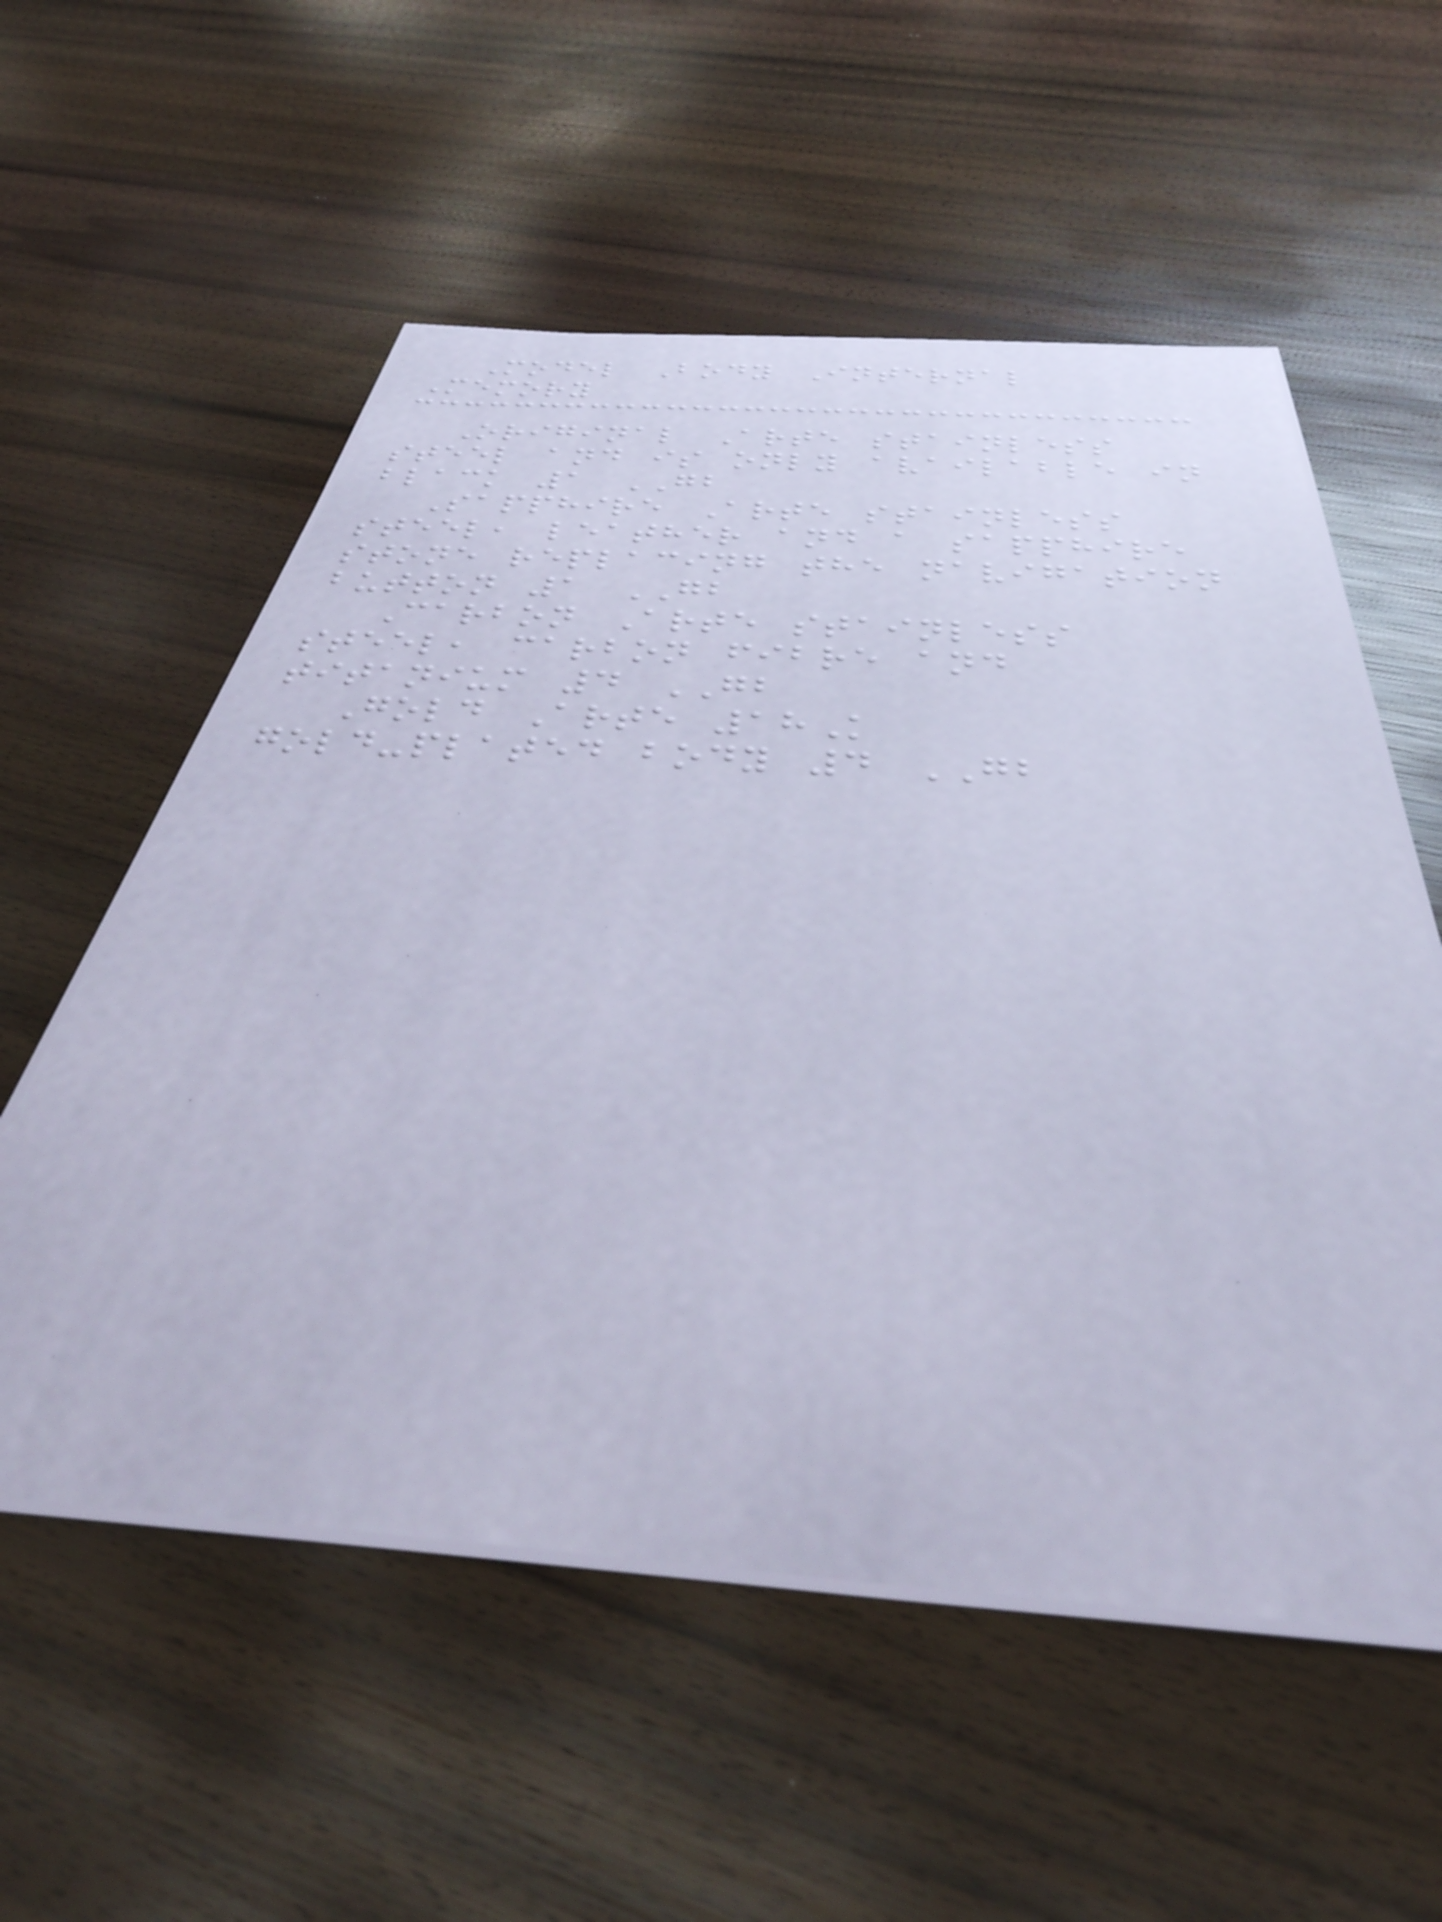Model Body Internal
Memory
Original Arte stainless
steel and is only available in
black 1 GB
Sapphire Arte stainless
steel, leather and a sapphire
stone replacing the navigation
button 1 GB
Carbon Arte stainless
steel, carbon fibre and
titanium 4 GB
Gold Arte 18K
gold-plated body 4 GB
